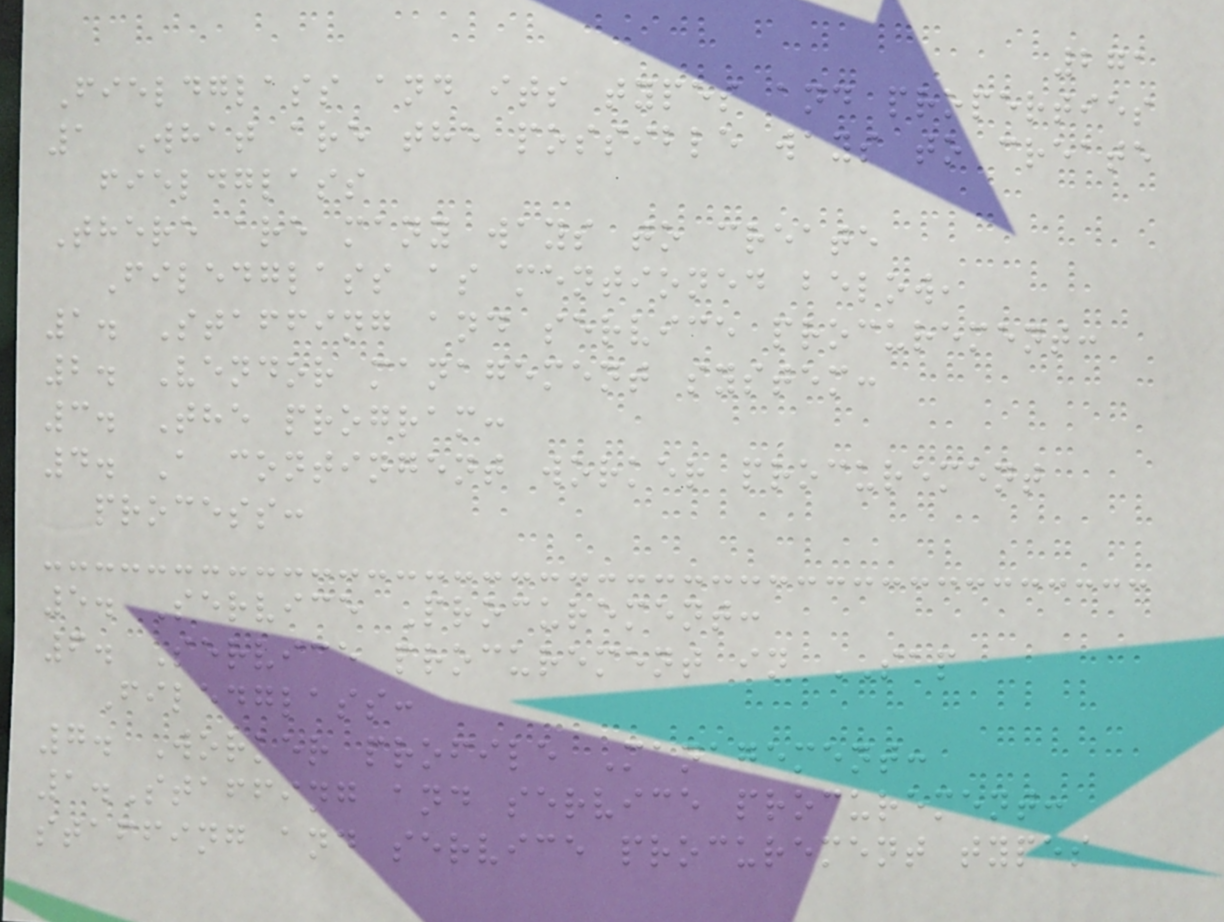271
Fieldglass and its types and properties
1 What are the possible ways to create
fieldglass
There are many ways to create
Filedglass as mentioned below,
1. Staffing and service procurement:
2. Vendor management system:
3. The program:
4. A contingent worker procurement
process:
5. Service Procurement:
6. Service procurement in SAP
Filedglass:
7. Worker profile Management:
1.Staffing and service procurement:
staffing and service procurement types
